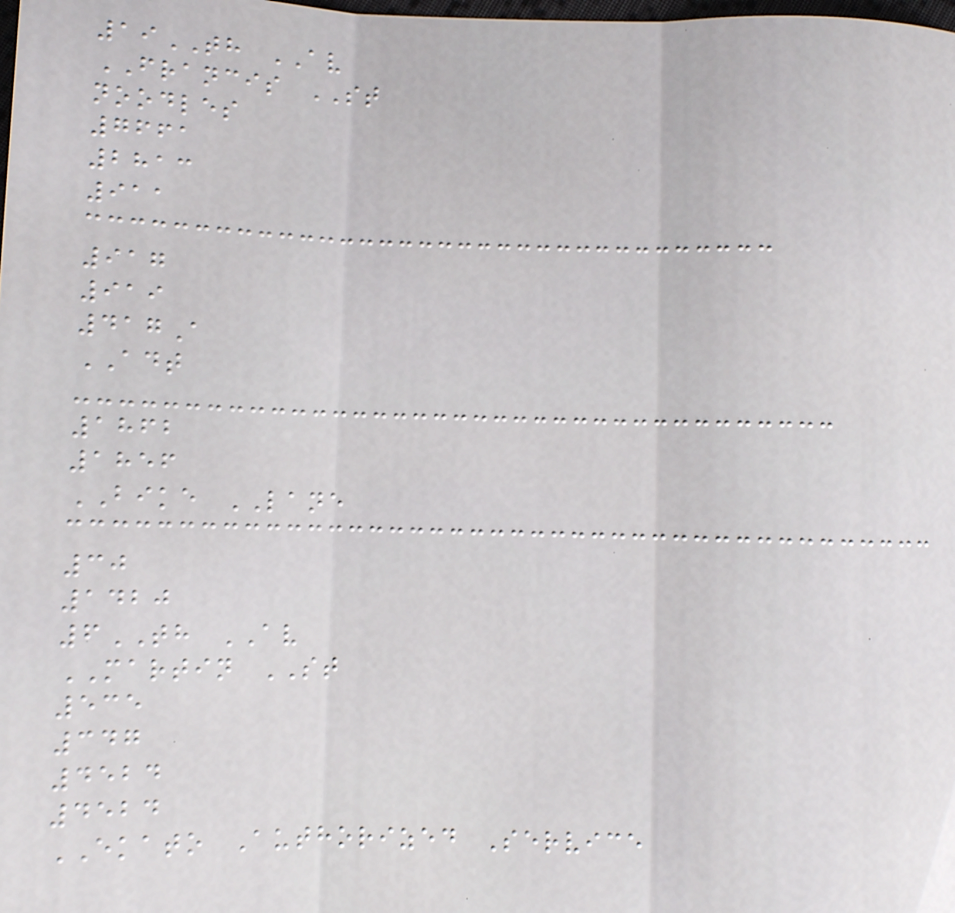19TH AV
FRANCIS ST
noodles
7661
2813
911
917
919
417A
ADT
1862
1856
BIKE LANE
30
1420
6TH AV
MARTIN ST
535
347
4524
4524
EKATO Authorized Service
